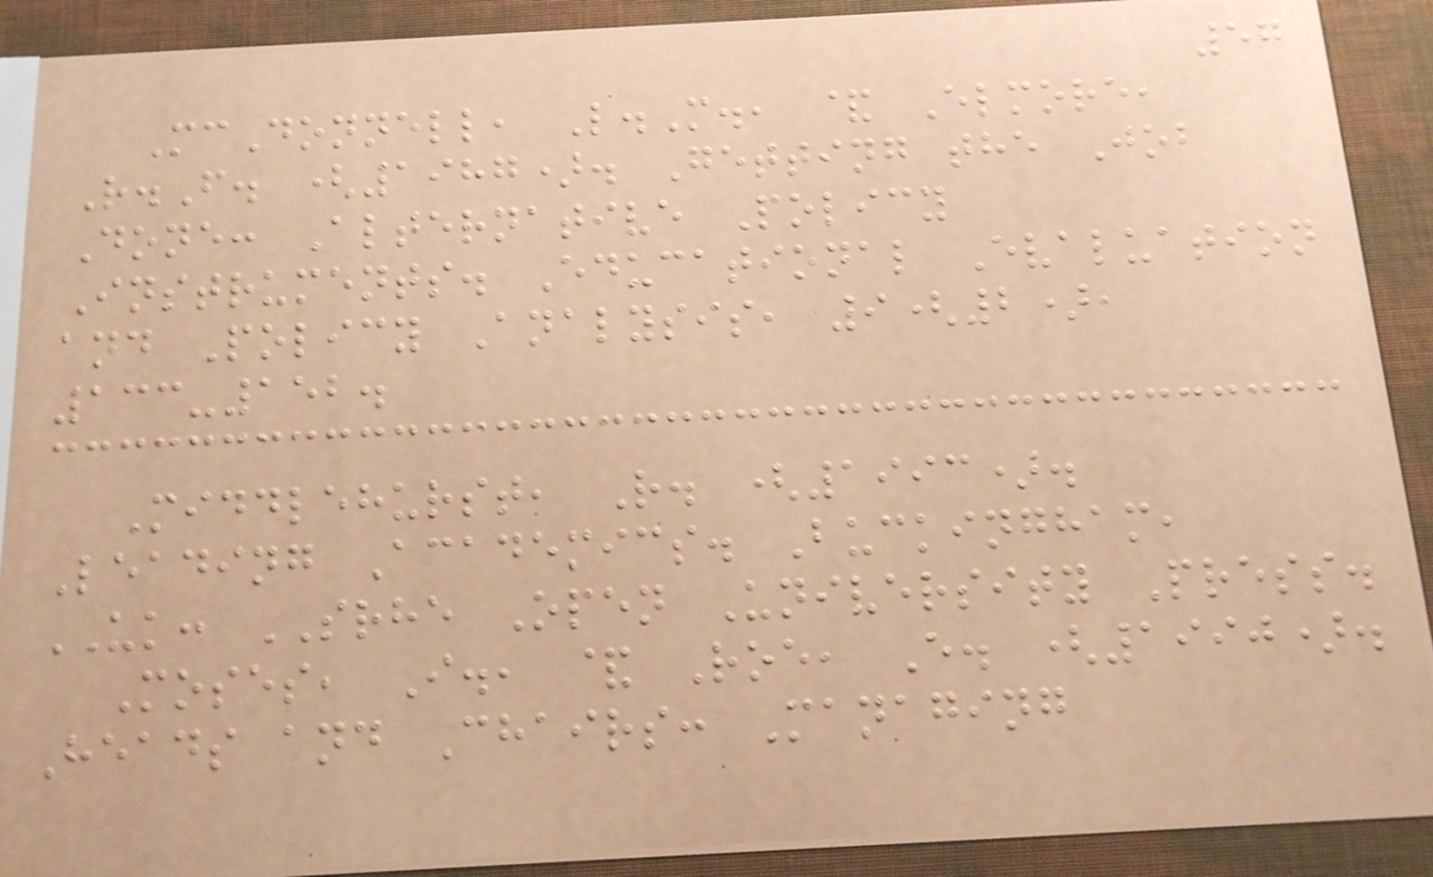57
McDonnell, L.M., & Elmore,
R.F. (1987). Getting the Job
Done: Alternative Policy
Instruments. Educational Evaluation
and Policy Analysis, 9(2),
133-152.
Middlehurst, R. (1993).
Leading Academics. Buckingham,
UK: SRHE Open University Press.
Moses, I., & Roe, E. (1990).
Heads and Chairs: Managing
